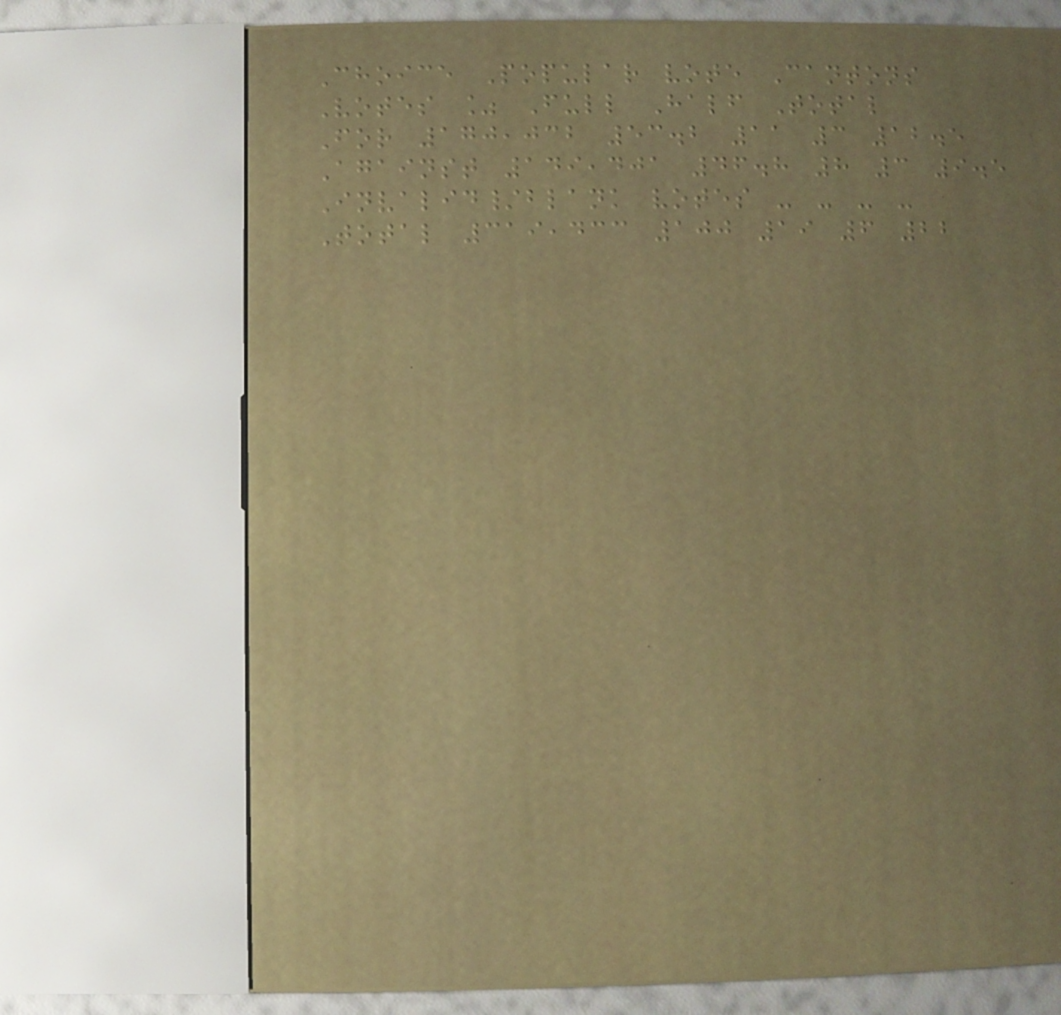Choice Popular vote Cantons
Votes % Full Half Total
For 170,032 53.2 11 3 12.5
Against 149,401 46.8 8 3 9.5
Invalid/blank votes - - - -
Total 319,433 100 19 6 22
